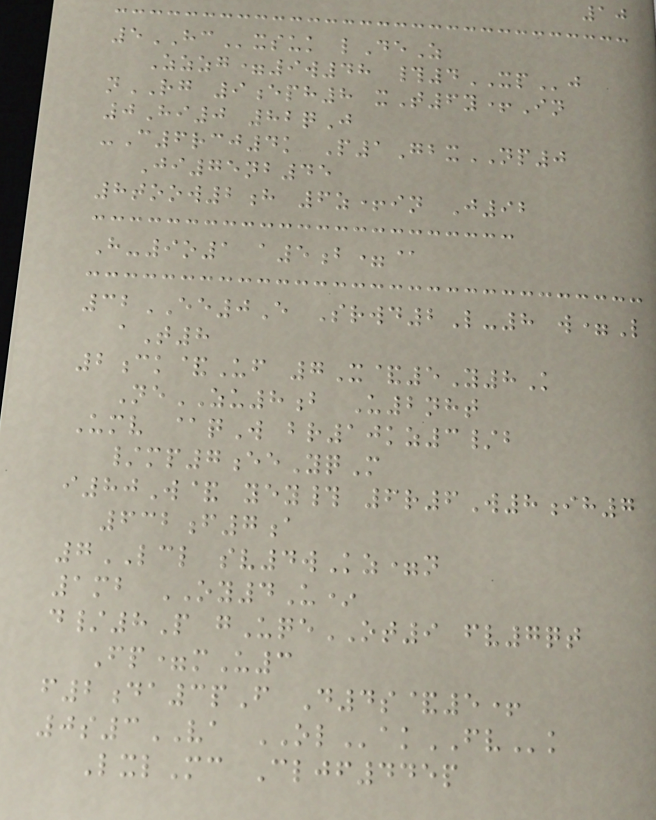10
5HCxsuk lDeZ
Zzzg=9w48 #4XPj
nRG 9eph8 xT6y+In
0Hi0 82qJ
-C6rcj4k P1GbxNP0
Ji75nb45
8toow2h 6z+in J92
H-9o1 a5b=@
32EE0E Srwd2L-8 w=L
aT8
2ck&Uf 7X&5Y8K
NeZU8b U2nht
Umv @qW br10kz3/b
/mp7eeYqM
i80W& yey# 6r6W8ih7
632f7a
7LCL sv4wKz=n
1mb OY4U*
d/8P gUqeOT9 fv7qt
Fp=mU3
f2da3pF D4s&5+
0s3VA OLakFVk
LxlMc Cljf445p
